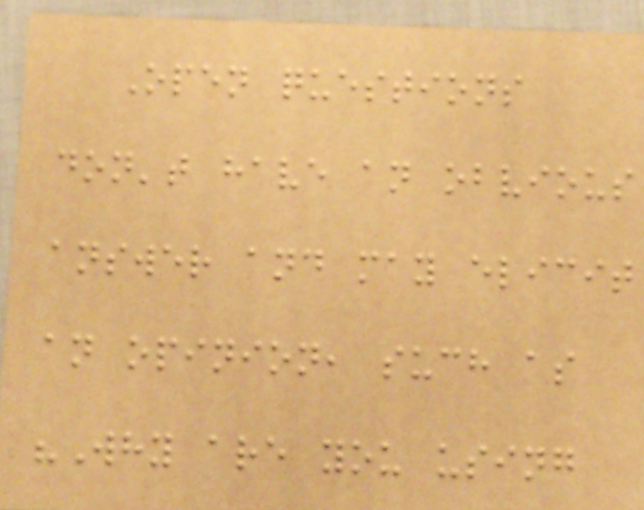Open questions
don't have an obvious
answer and may elicit
an opinion, such as
"Why are you using
